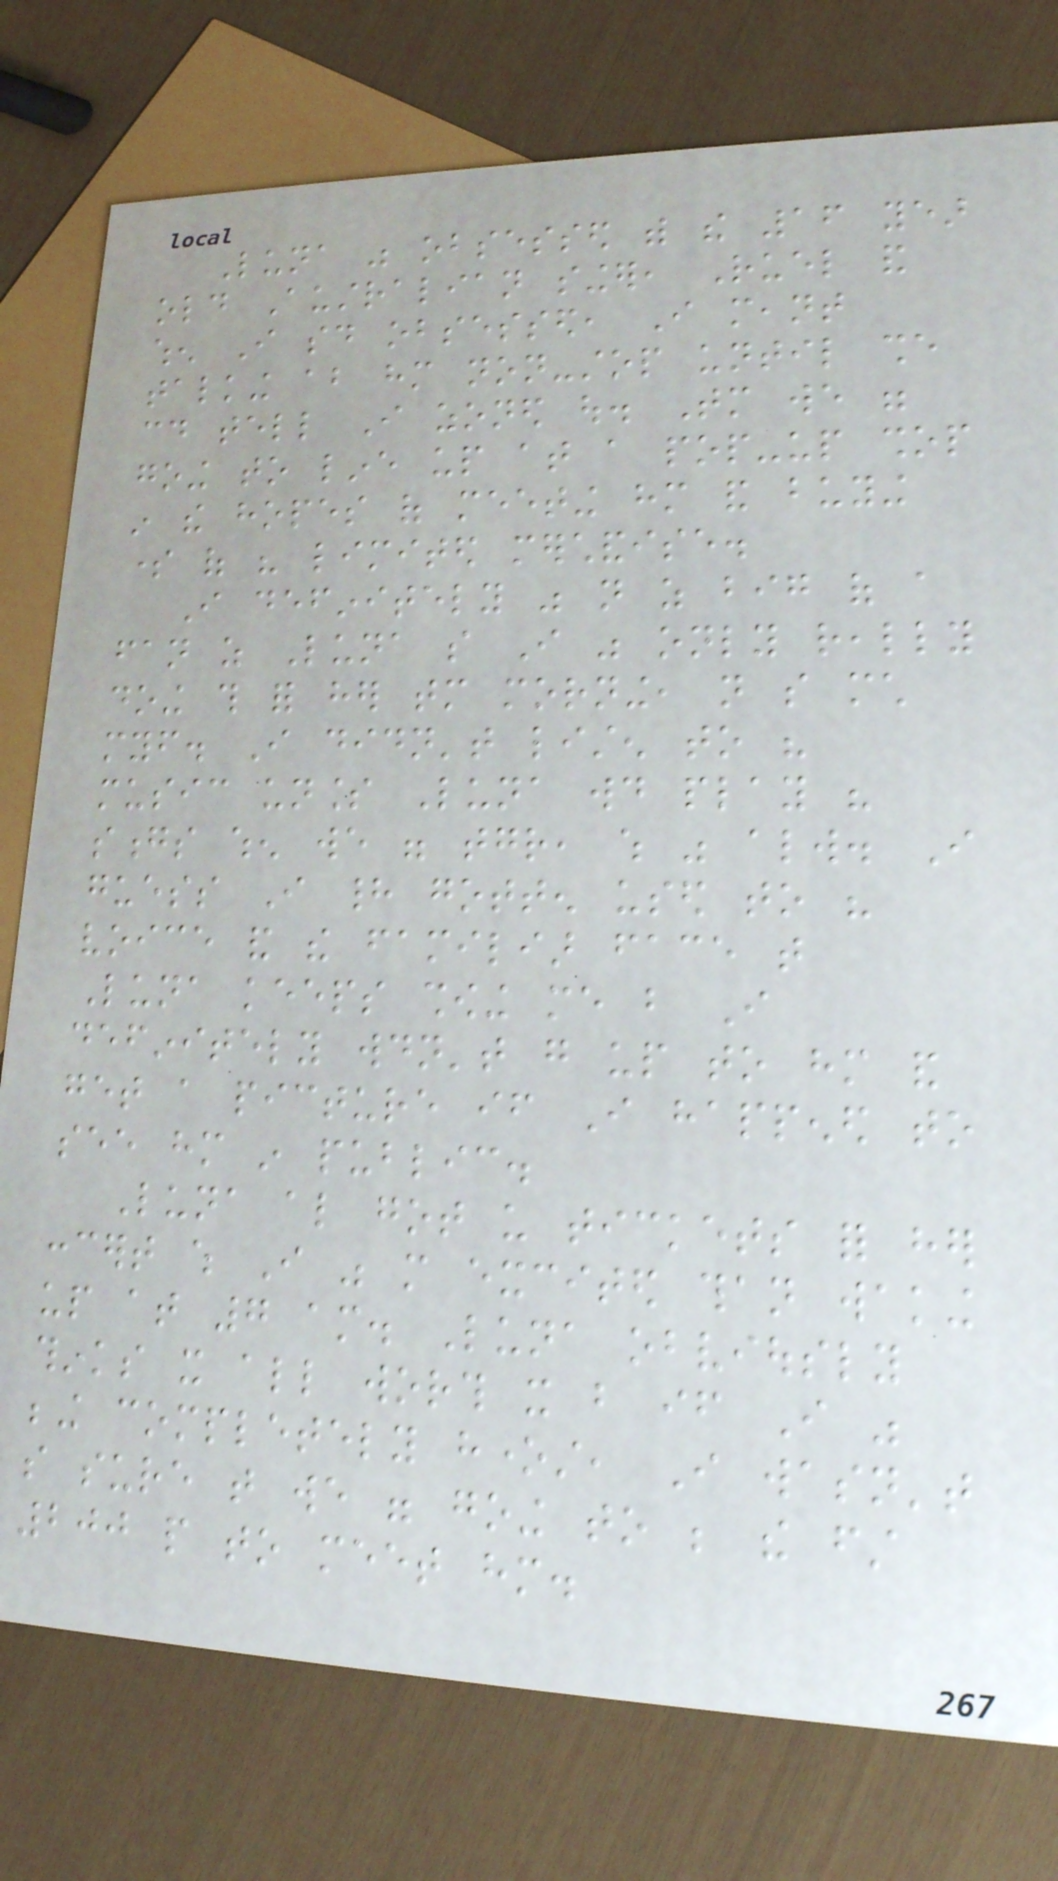Luna was obsessed with the 16 year
old Australian singer, Ruel and
when I said obsessed, I meant
talking about him non-stop until she
could tell I zoned out. Tomorrow we were
going to line up at a pop-up shop
in the hopes of meeting him and buying
some of his limited merchandise.
I definitely was not as big of a
fan as Luna so I was only really
doing this for her tomorrow morning, not so much
myself. I didn't listen to his
music unless Luna would play his
songs when we were together, which was always. I
guess I had gotten used to his
voice and the familiar face that
Luna keeps showing me but I
definitely wouldn't go up to him and
get a picture if I happened to
see him in public.
Luna also got us tickets for her
concert which I was more excited than waking
up at 7 am. Luna obviously
thinks it all worth it but if I was
being completely honest, I wasn't
so sure that we were going to be the first
200 people to meet him.
